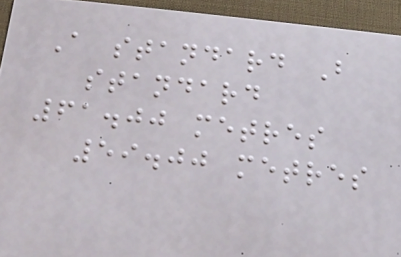A standard B
standard
61.00 metres
59.00 metres
